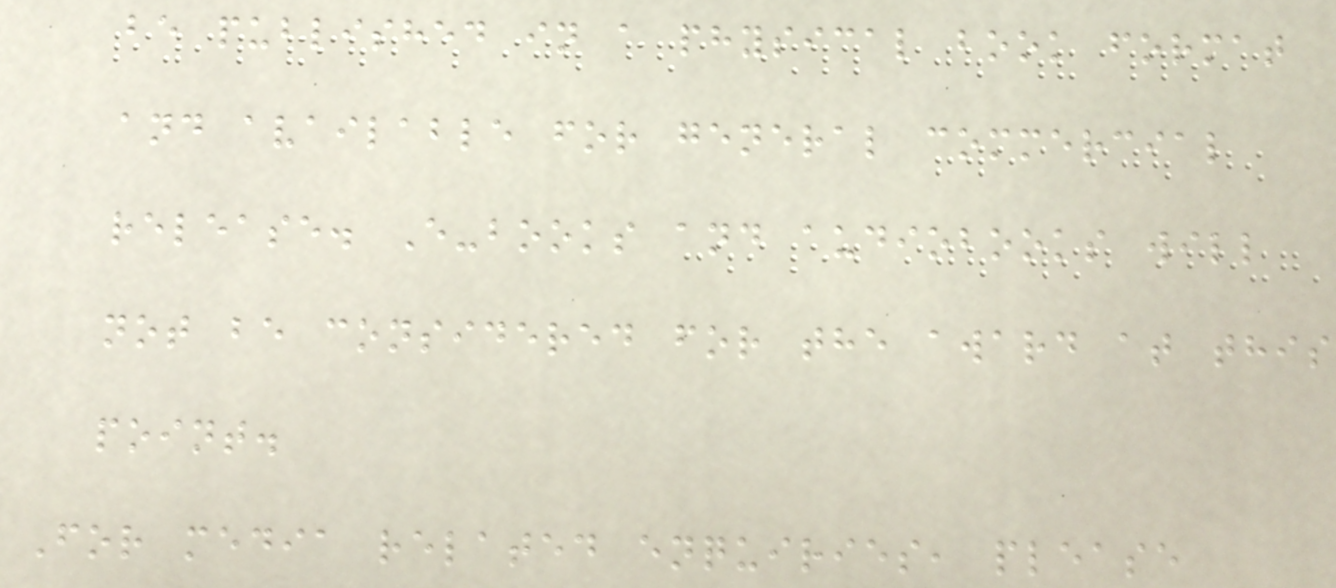be published in a physical book format
and available for general commercial
release. E-books and audiobooks will
not be considered for the award at this
point.
For media related enquiries, please
